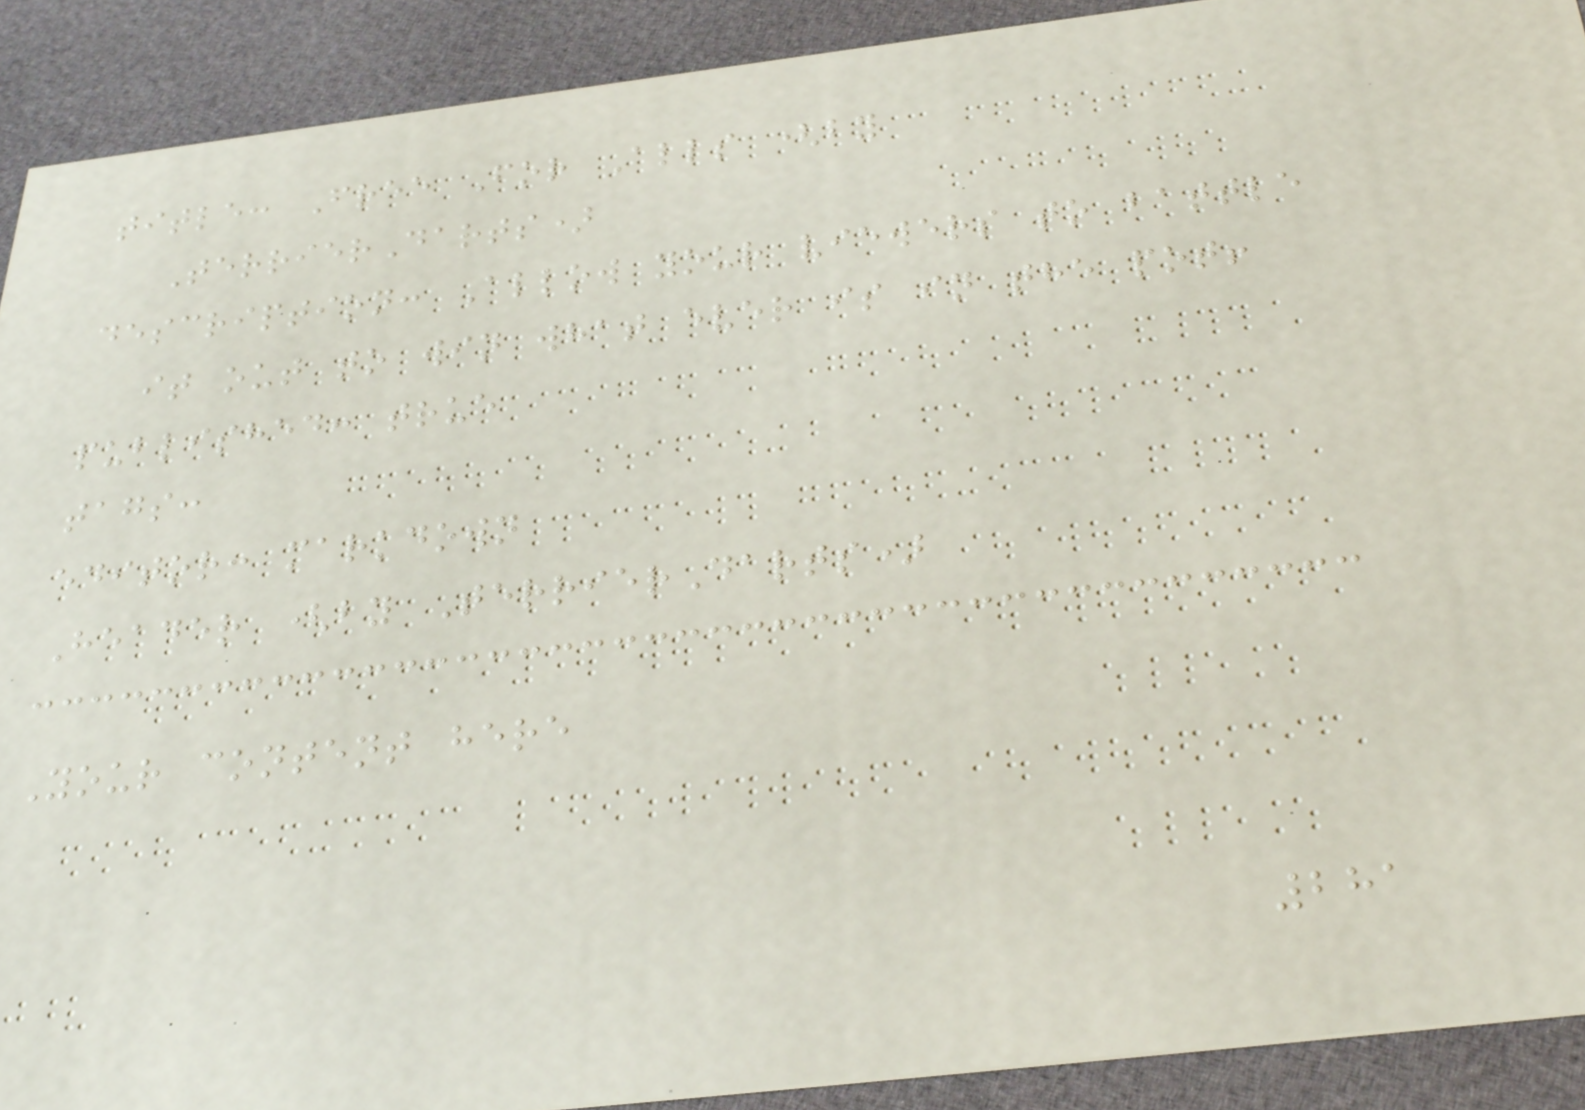title: Free For Alls (by
TerrierDarts)
description: Allow your viewers to battle
it out to win what ever is in the pot!
published: true
tags:
editor: markdown
Header (by TerrierDarts)
Your content here
281
